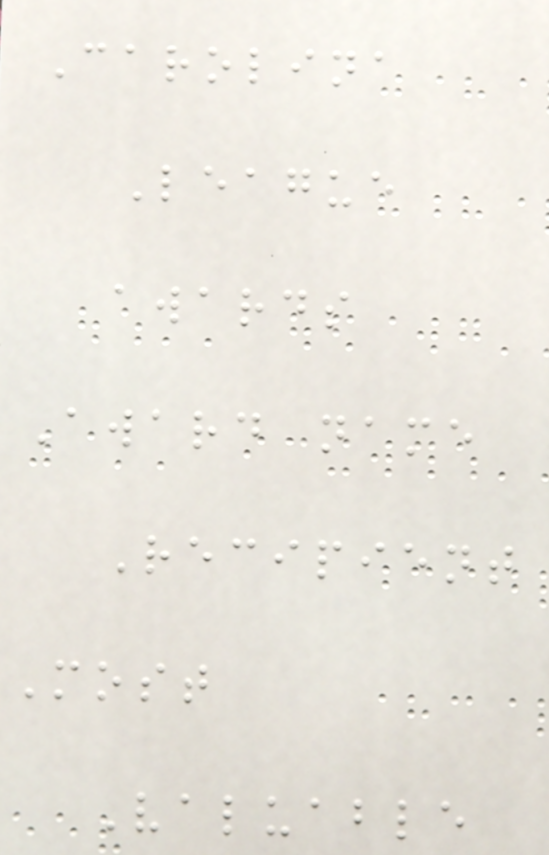Carolina
League
awards
Award name
Recipient
Most
Valuable
